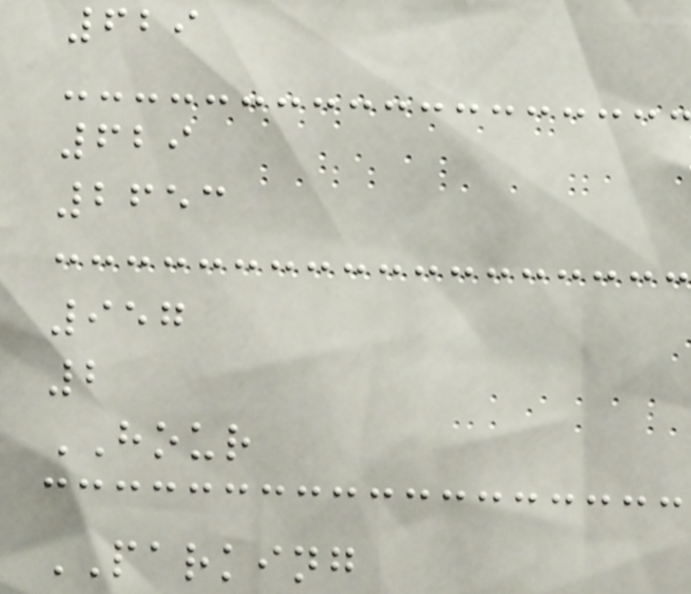629
629
2653
957
2
HOUR
PARKING
